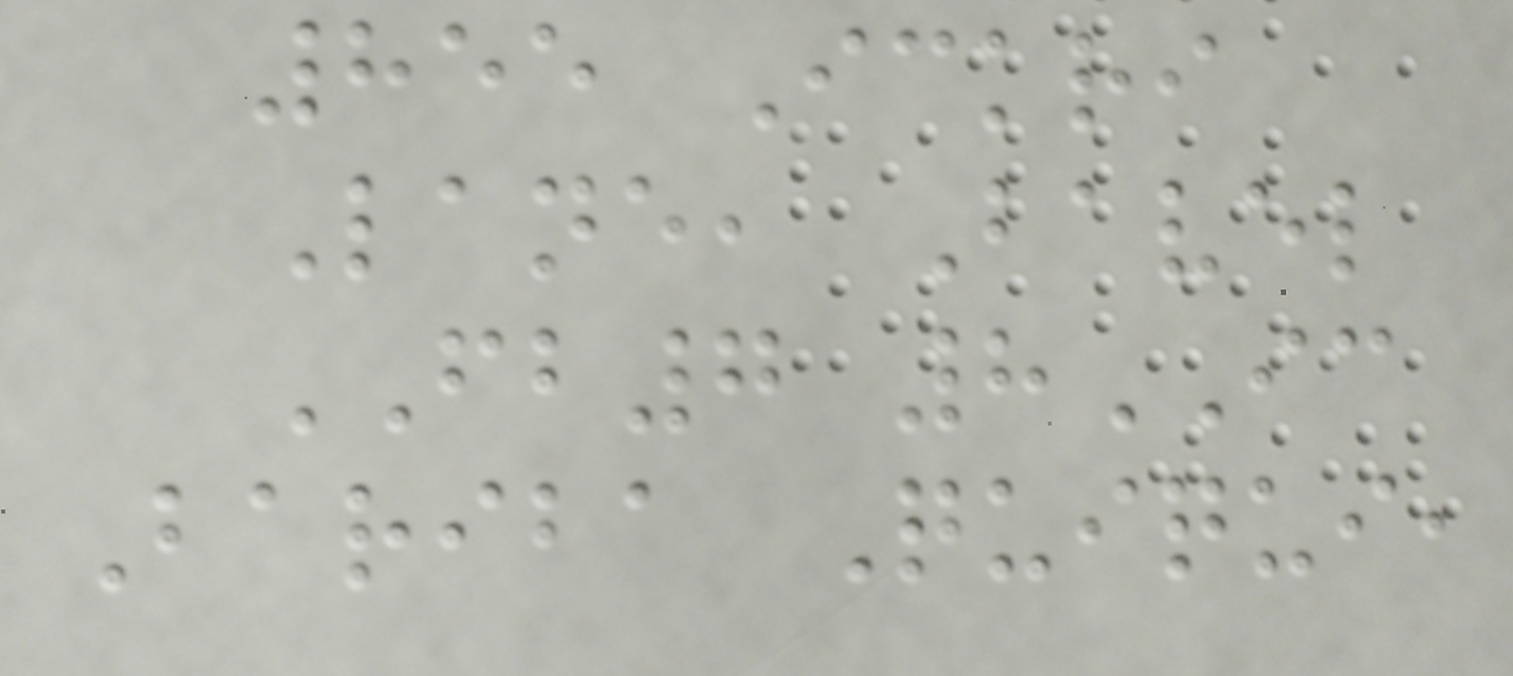855 Ickri
Lane, Bavel
FB7 8IC
Bariba Quiqui,
